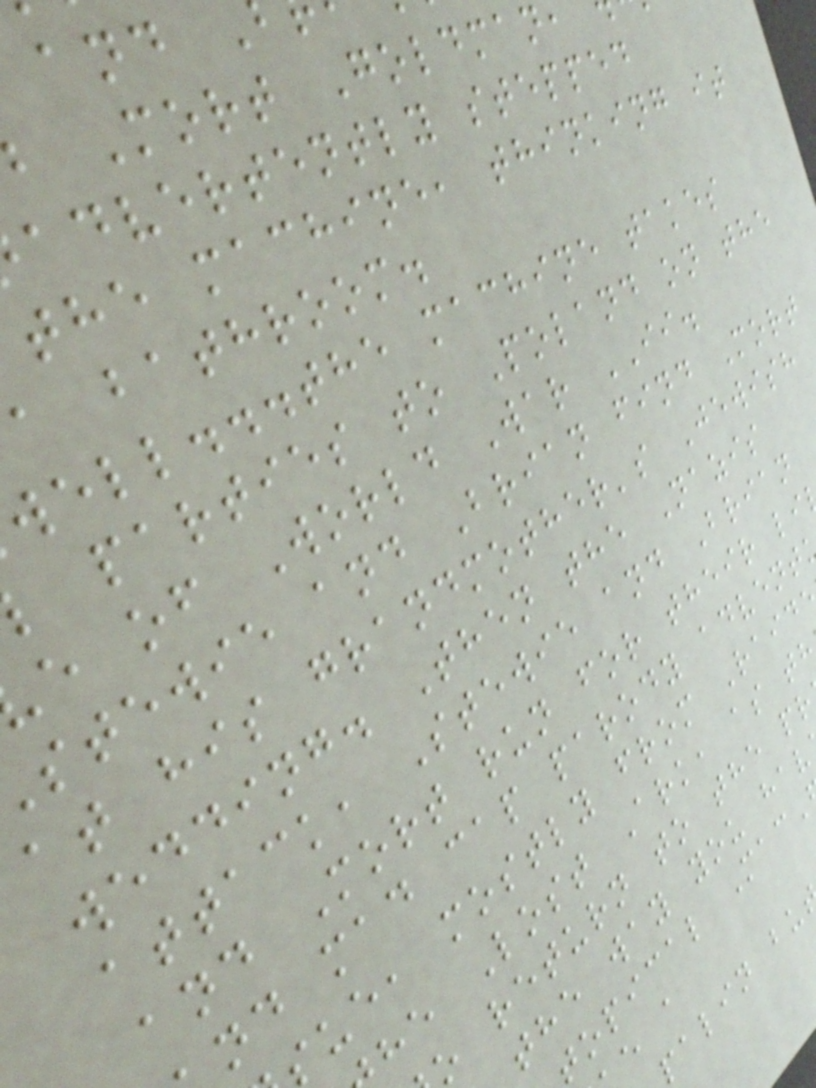Mort Goldman
advertently stepped
the machine, thinking it
a bathroom.
well...the machine takes
parties to Poland on the
e of World War II.
stewie and Brian find Mort
at his grandmother's Jewish
wedding. Then the Nazis
attack, Stewie and Brian
and Mort run for their li
nd mad cap parody advent
ue, mostly from Raid
he Lost Ark, as th
o return to the pr
the way you hav
topical Mac
palin bu
